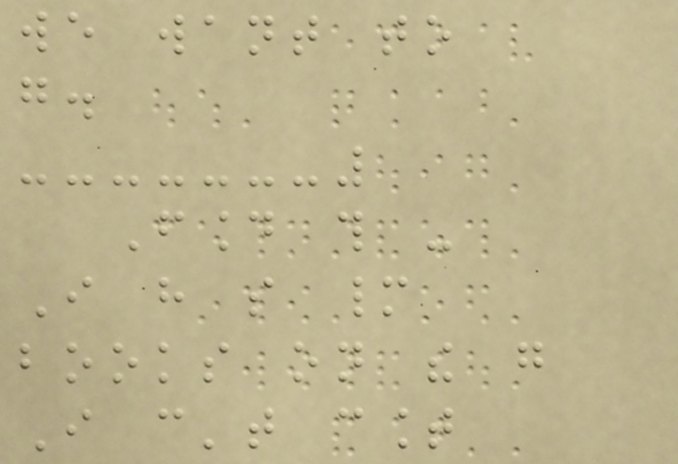we want to
go.
Found this -
I have so many
books on the go
I can't count
